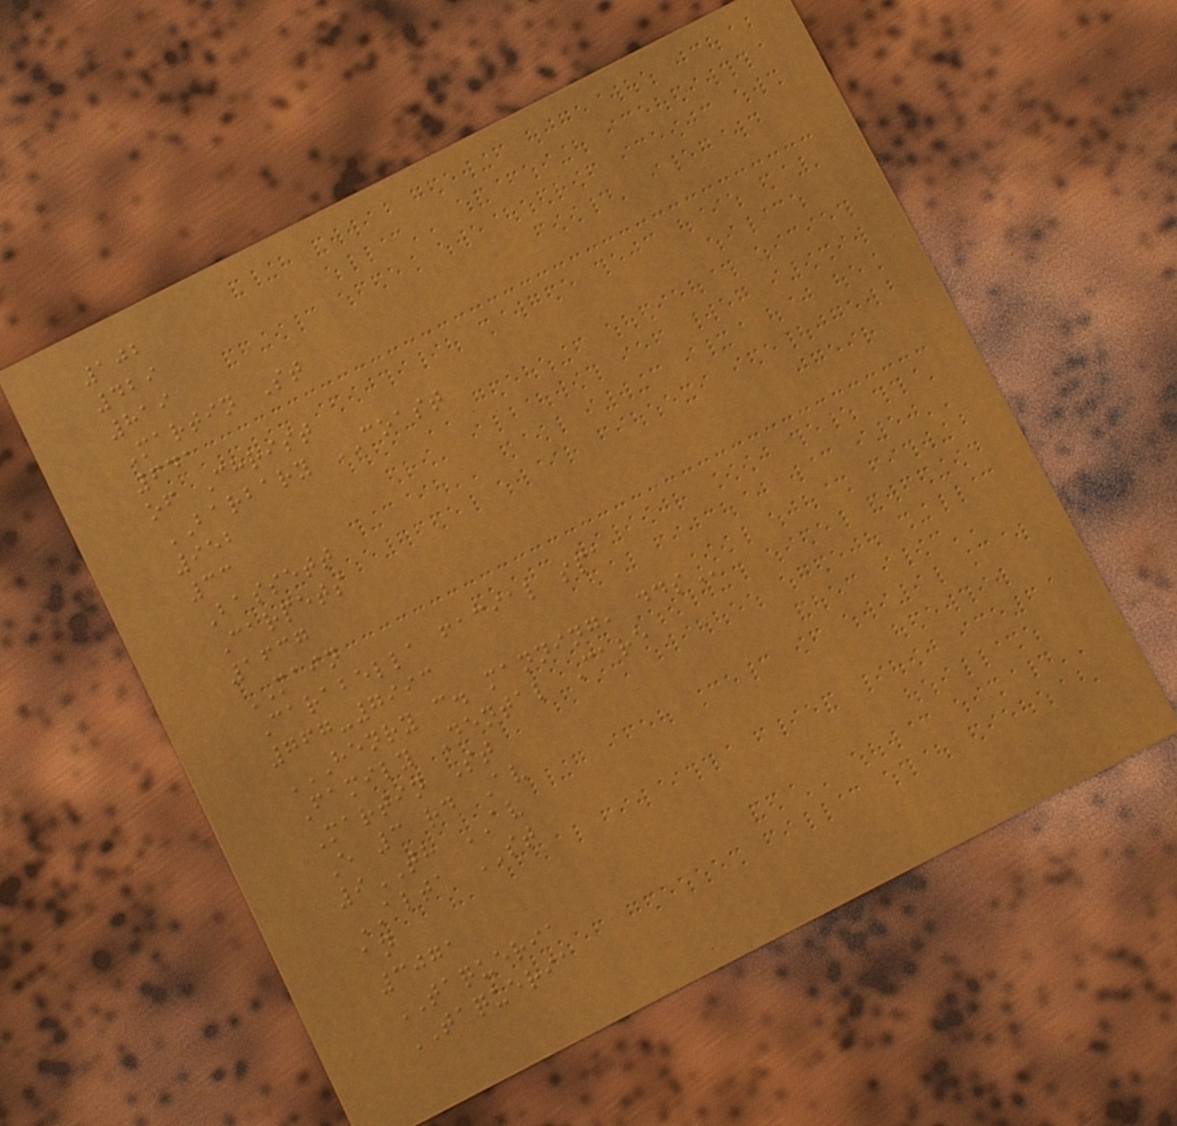102
429
819
Martin St
641
of Christ
BARBARY COAST
952
33
Bassett
Carpets
1637
MAIN
Carabella facial spa
767-7993
HENRY C. MANNING, DDS
Family Dental Care
Martin St
E 3 rd Av
9TH AV
ALTA ST
an
3071
TAQUERIA
TAQUERIA
